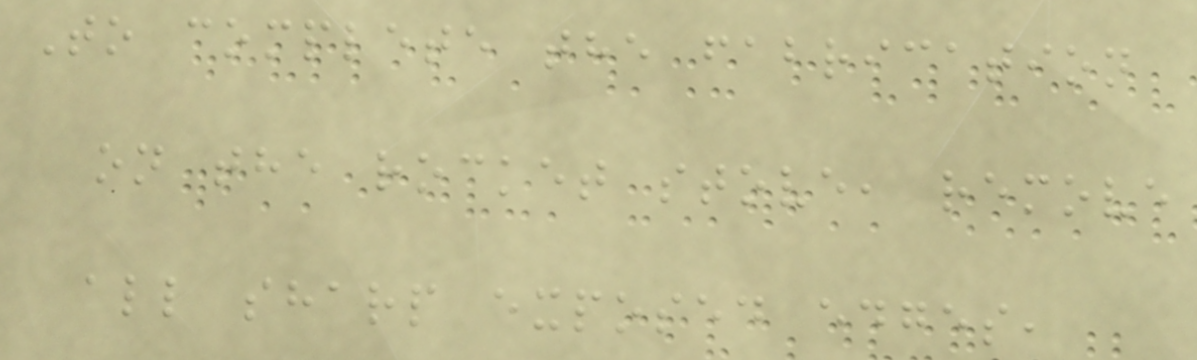To complete the fabrication
on the rocket stove, remove
all sharp exposed edges,
